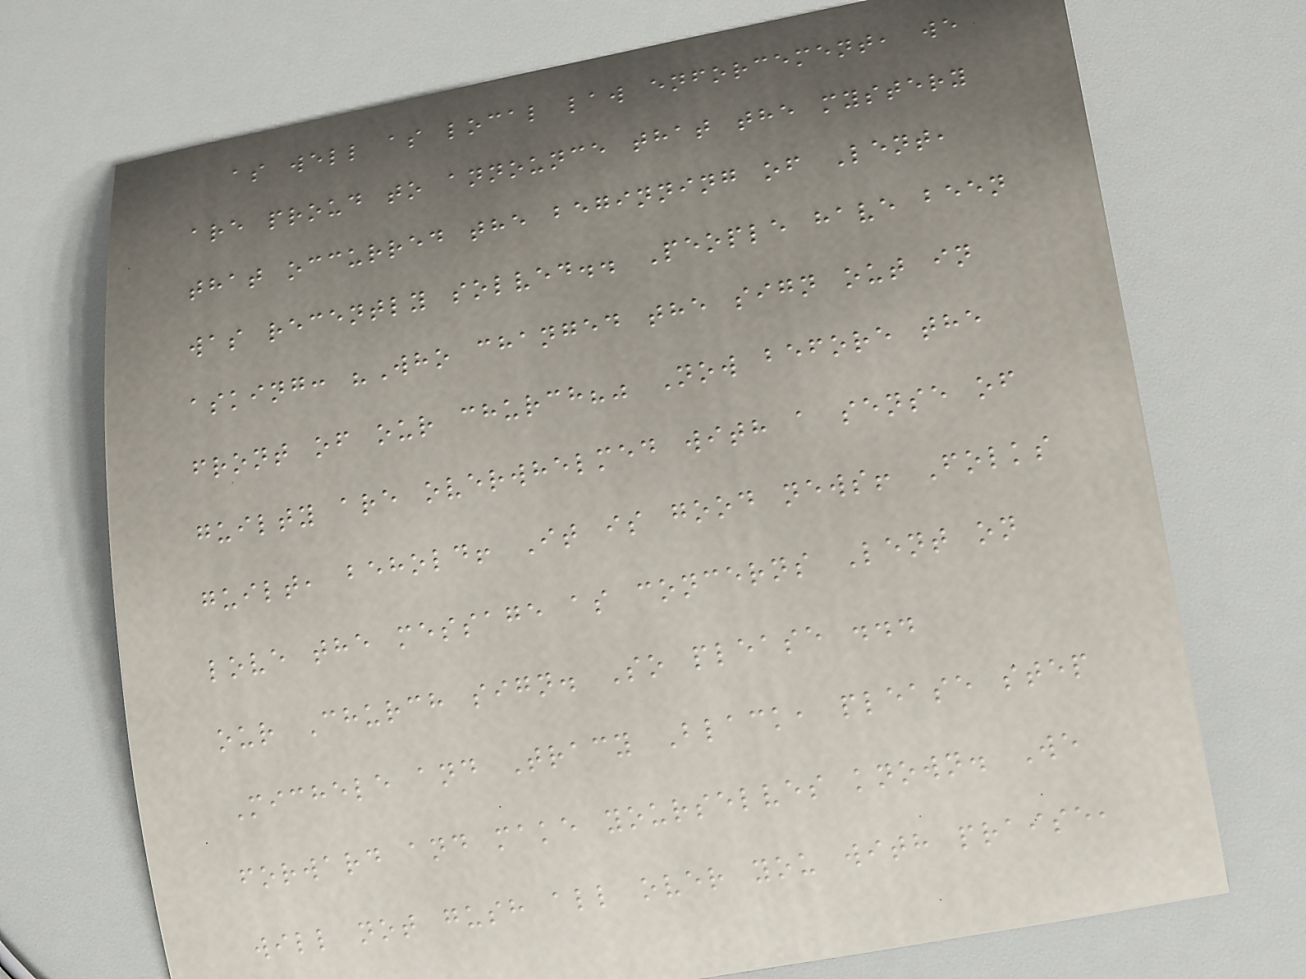as well as local law enforcement, we
are proud to announce that the mystery
that occurred the beginning of Lent,
was recently solved.. People have been
asking: "Who changed the sign out in
front of our church?" Now before the
guilty are overwhelmed with a sense of
guilt, behold! It is good news! Folks
love the message as concerns Lent on
our Church sign. So please ...
Michele and Tracy Black, please step
forward and make yourselves known. We
will not gush all over you with praise,
